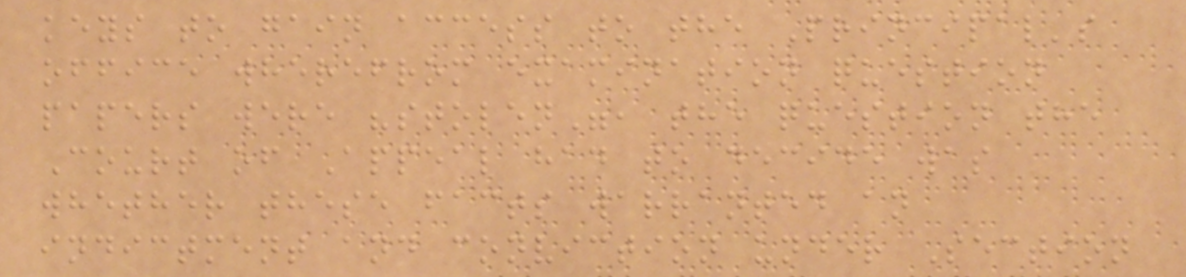keys to gain access to the Principal's
office wherefrom examination question
papers were "stolen", the question the
Court of Appeal had to decide was
whether these facts warranted an
indictment and conviction under Section
